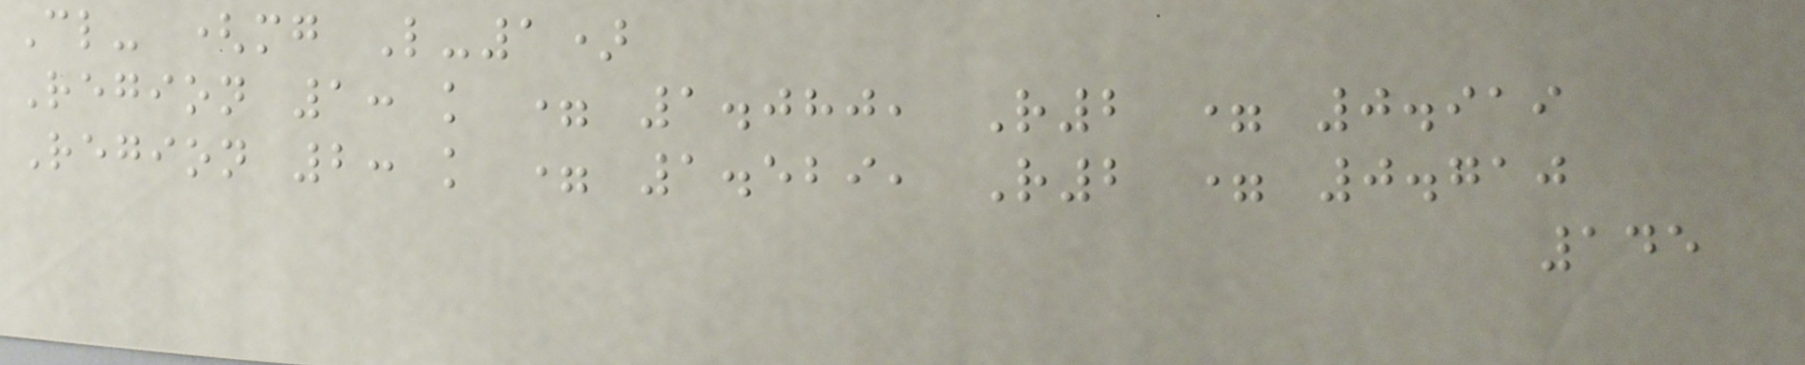Cl- (mg L-1)
Region 1: k = 1.080, R2 = 0.919
Region 2: k = 1.529, R2 = 0.710
145
